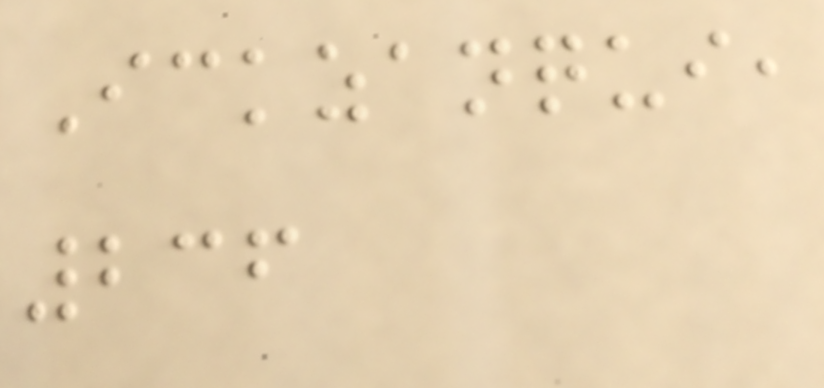Ickzanqui,
236
